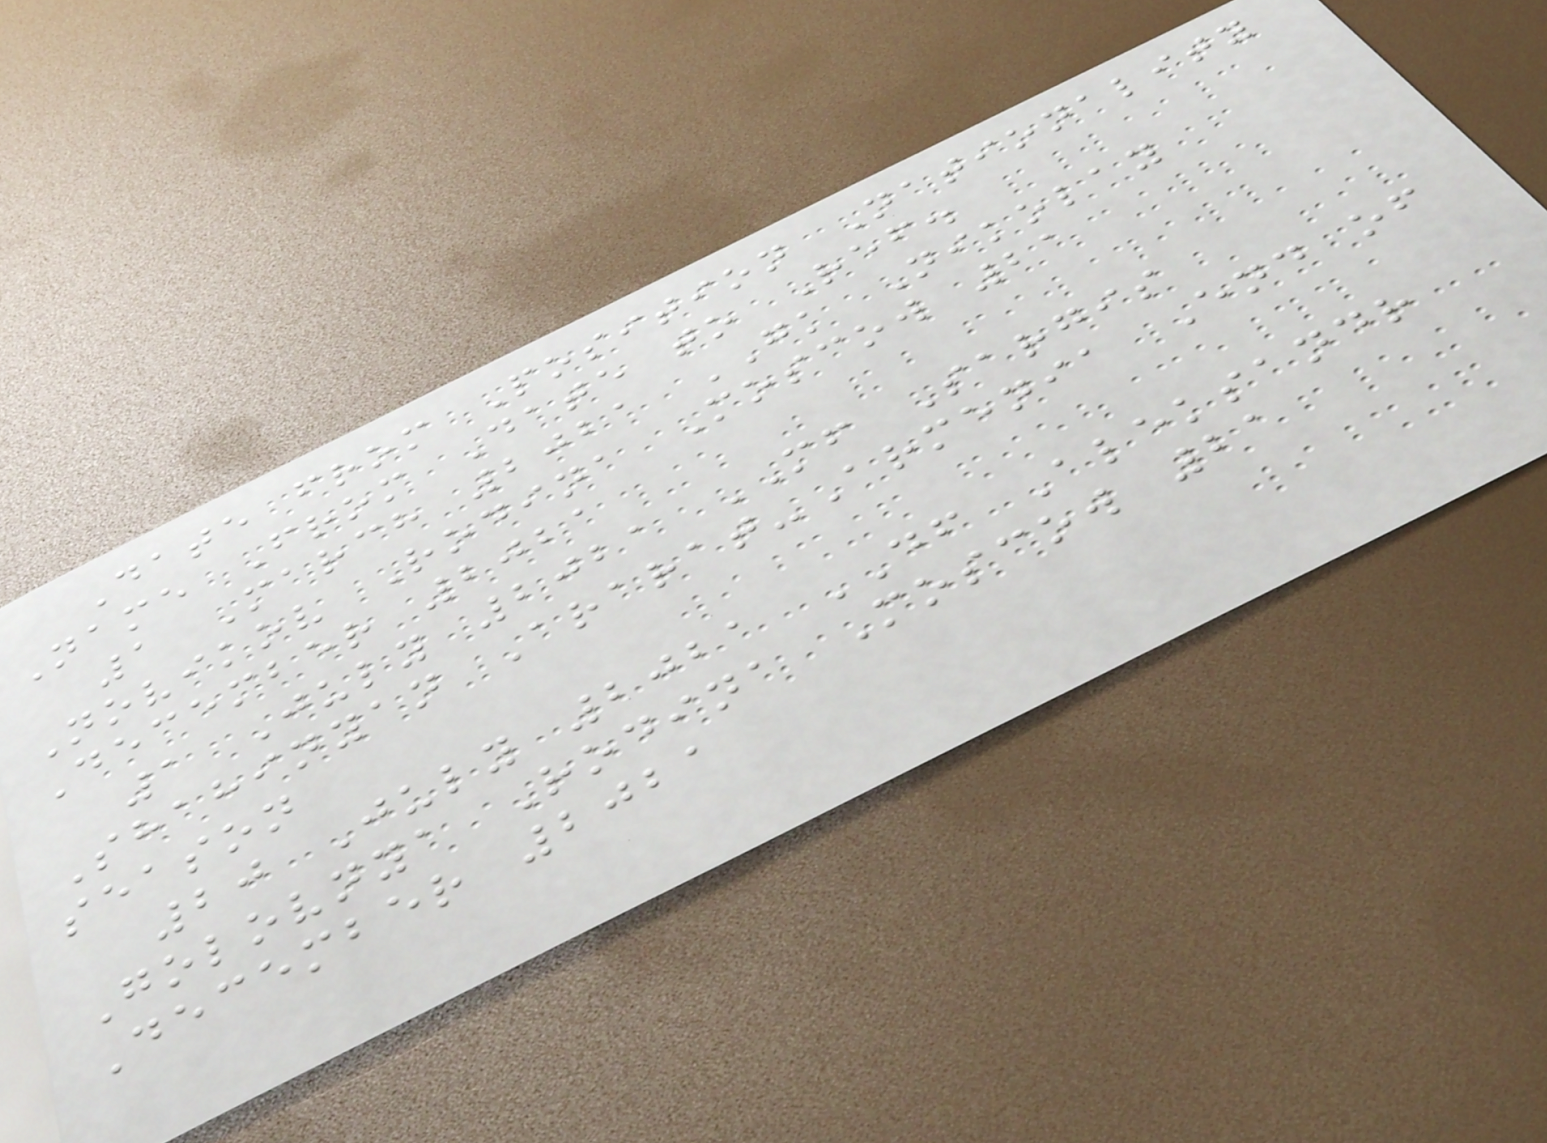Date from Position Nationality
Name From Date to Ref.
1 March 2021 GK Nikolay
Novikov Rodina Moscow 21
December 2021
1 July 2021 MF Sargis
Shahinyan Ararat-Armenia End of
season
20 July 2021 DF Aleksandr
Golovnya Rodina Moscow 21
December 2021
